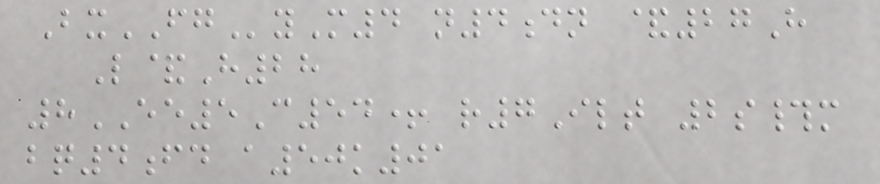BxFGyM4 n4dn &27H
L&H28
8EE5C54+ r7Ilt 2s#m
bq4fd a50k01
